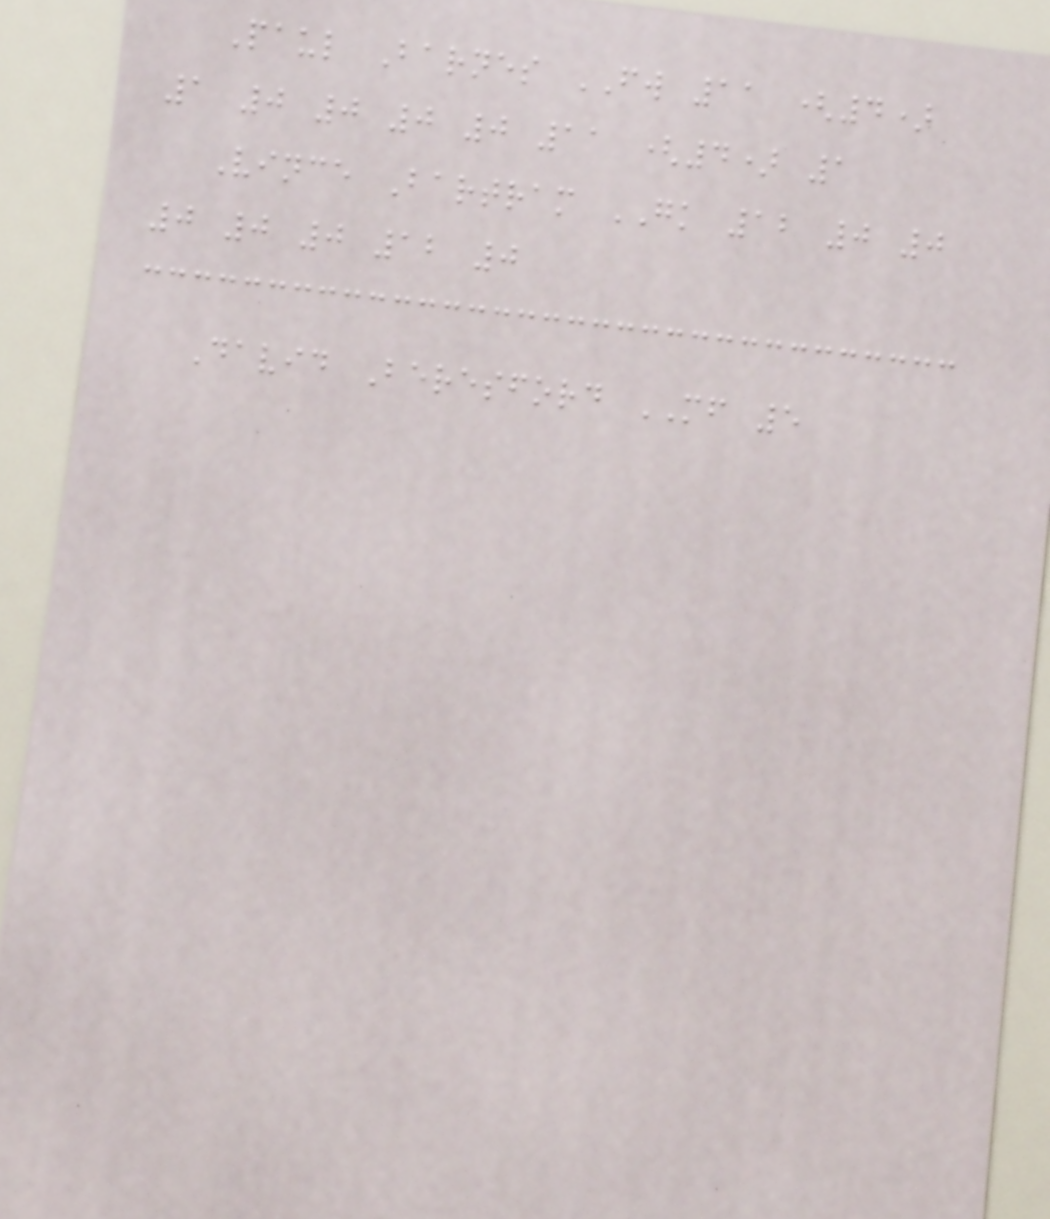Paul Barnes FW 11 (4)
1 0 0 0 0 11 (4) 1
Vince Bartram GK 12 0 0
0 0 0 12 0
David Beresford MF 5
